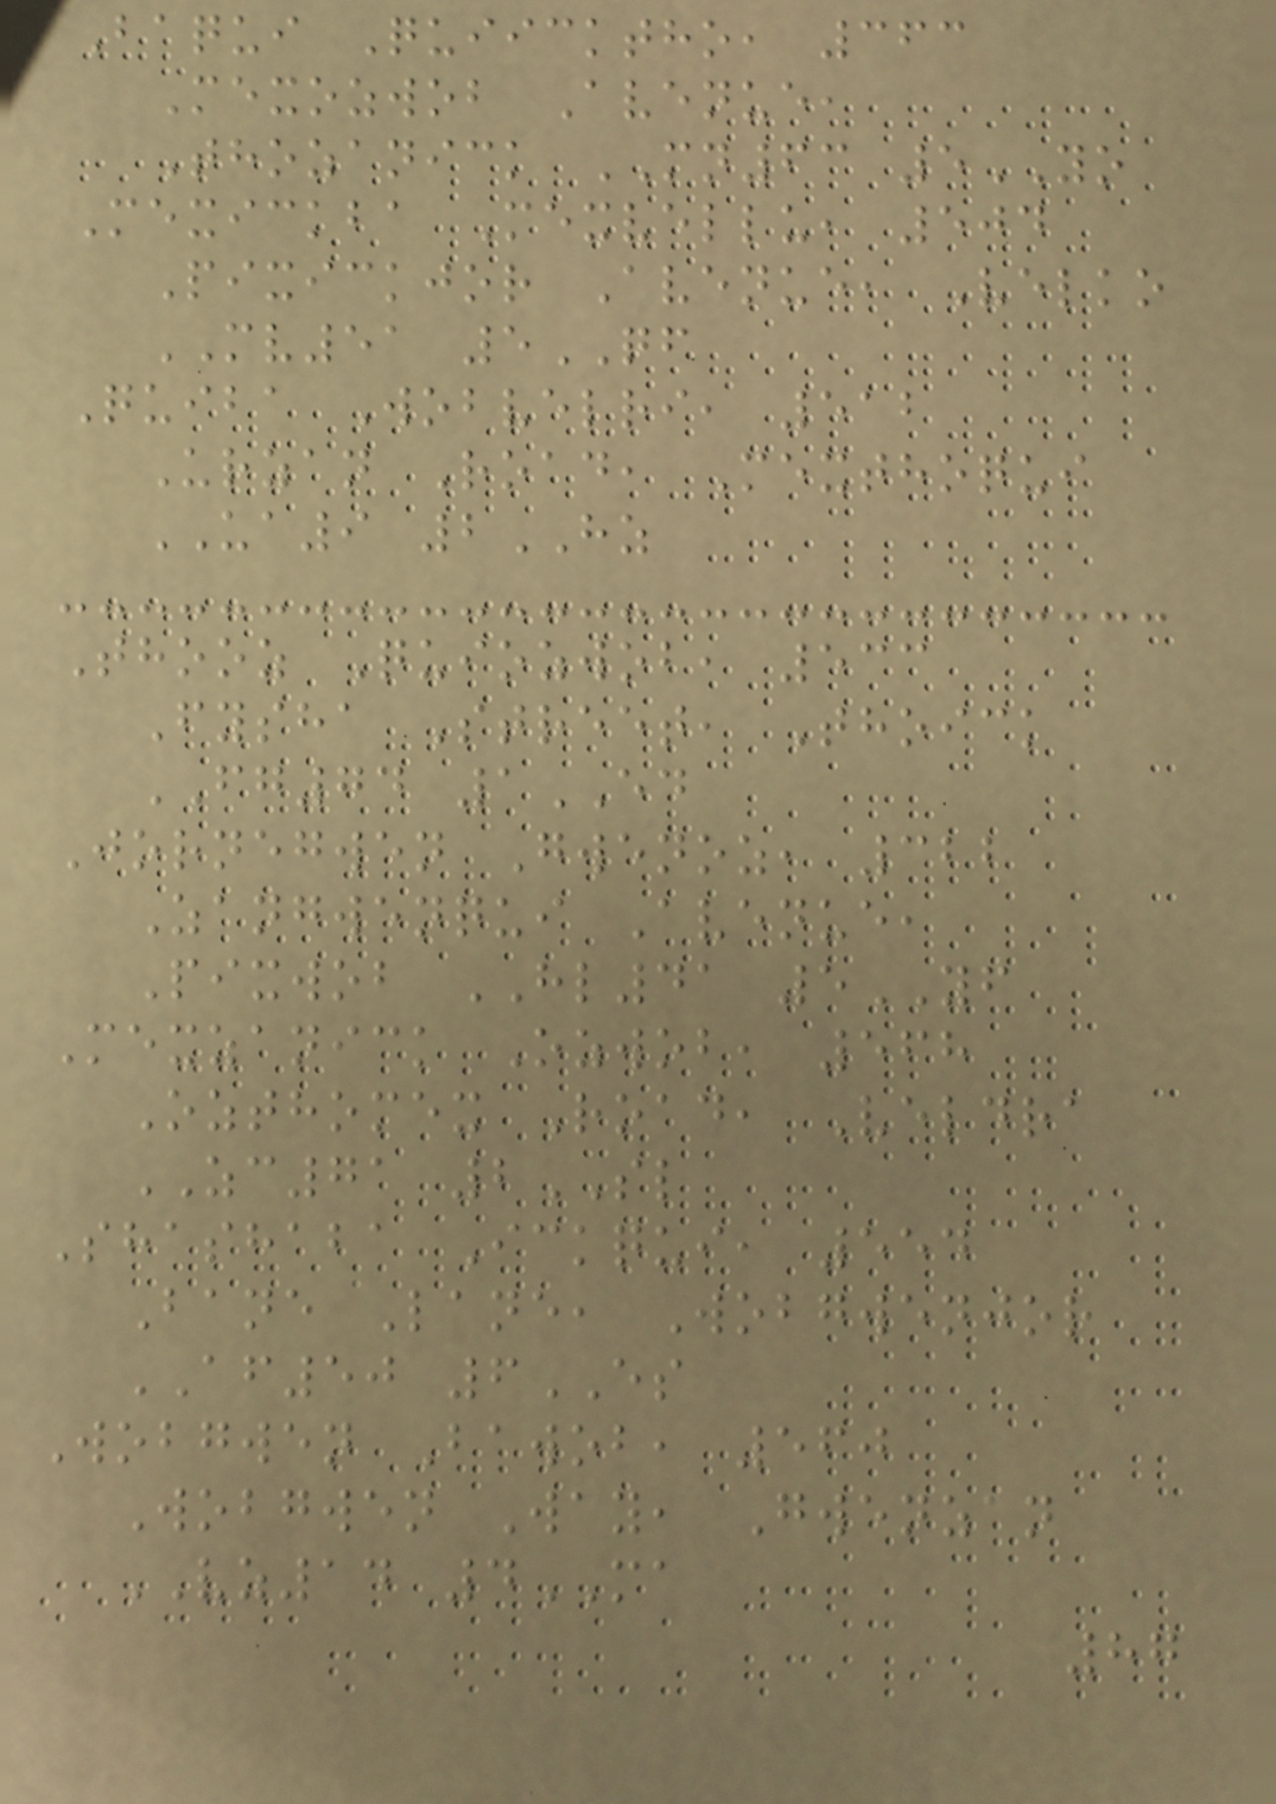Baqui Quiicktho, 363
Mexozwob Avenue,
Thozanick MN63 5YO
Mexickba Mexvellu, 504
Pixickjor Avenue, Velko
MV51 5QF
Quiba Wobvelri, 512
Urzan Road, Mexthoqui
UA9 2HZ
Thooz Quiozwob, 533
Fysha Street, Thoick
FG74 1ED
Jornegwen Gwenoz, 322
Zangwenqui Avenue,
Pixwob HL41 5YF
Mexzanick Ozwob, 568
Ozthomex Road, Veldra
ZC71 2SL
Shashaba Ickqui, 554
Bane Lane, Wobgwenjor
AF50 6ES
Wobgwen Bawob, 560
Wobgwen Way, Gwenzan
VZ14 4MA
87
